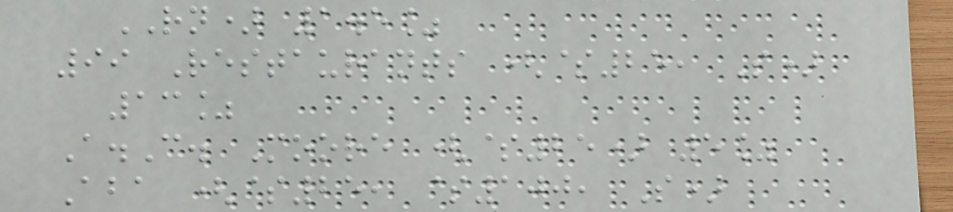RN) 1.5%
99 Restaurants ($25, S)
13%
A.C. Moore ($25) 5%
Aba ($25, $100, S)
